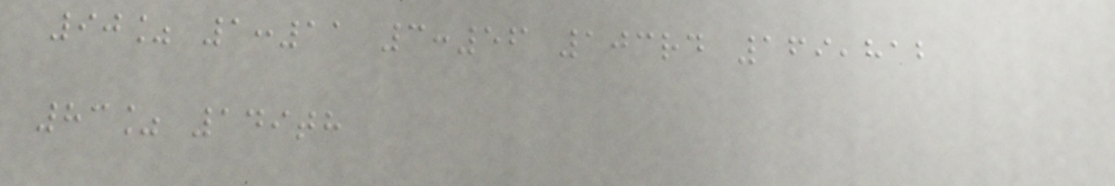90% 1:11 3:56 103rd 169,812
83% 149th
